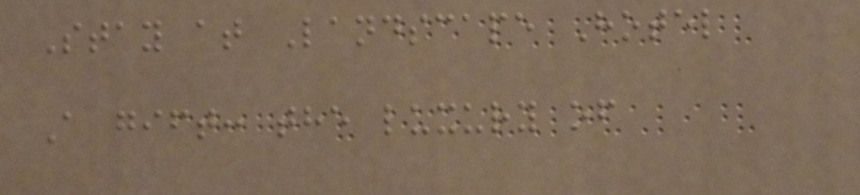Stay at Landscape Hotel
A gift: the luxury of
